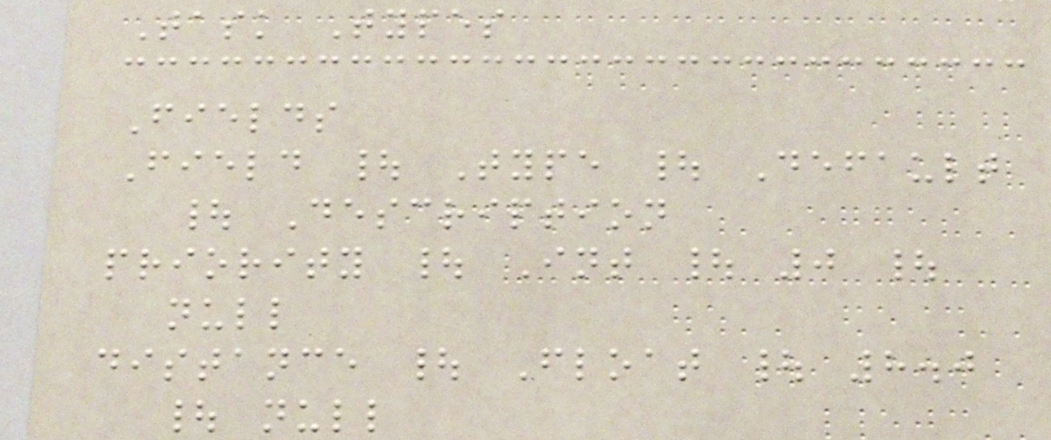Task Types
Fields
Field | Type | Default
| Description
priority | Int | 0 |
null
distance | Float | 8.0
| null
